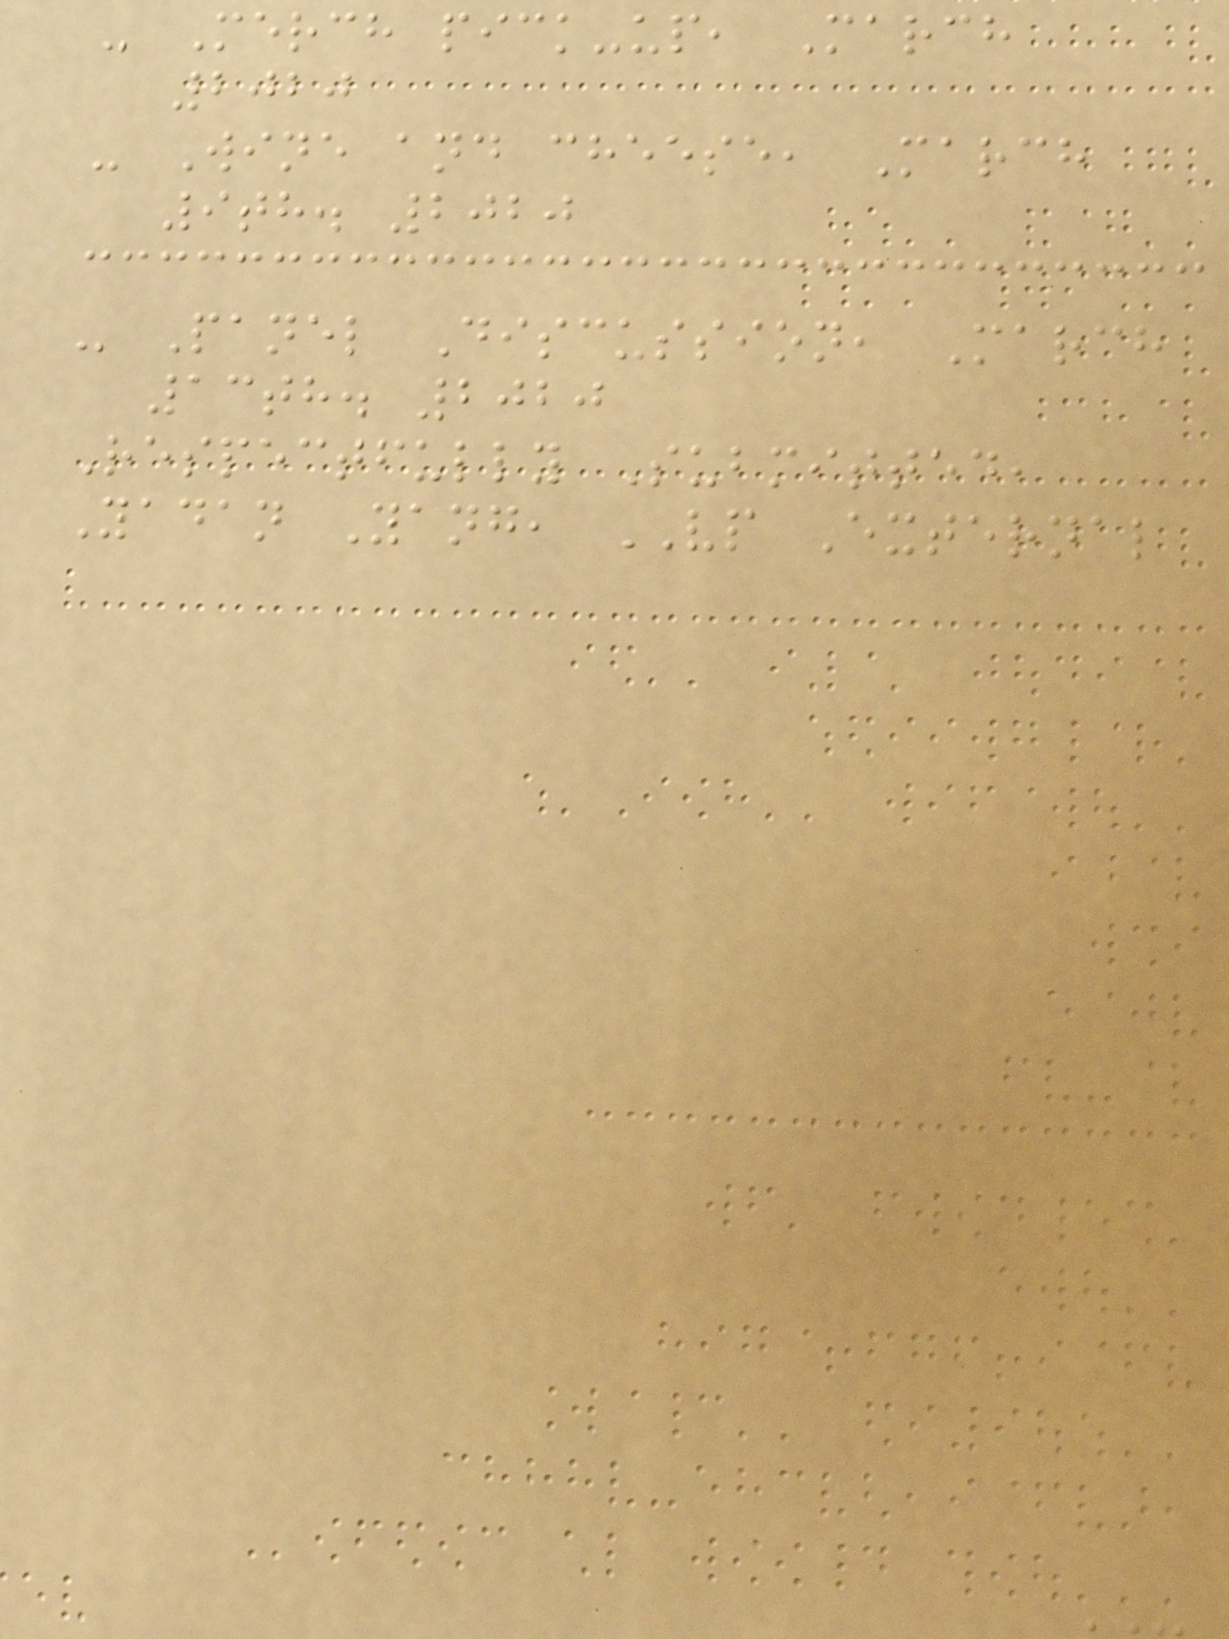- Merch pick-up, March
2020
- Wine and cheese, March
9th. 2020
- Panel Discussion, March
13th. 2020
Respectfully Submitted,
Yadan Yang, VP External
